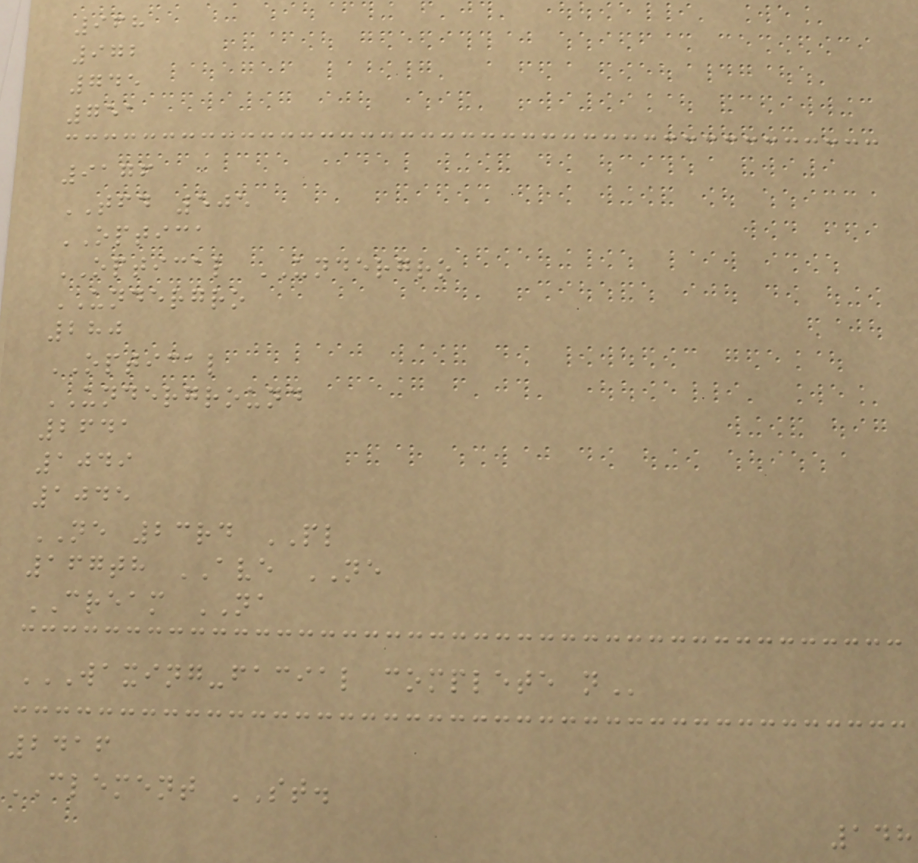968
972
745
751
9176
TFD 505
OPTICA
OPTICAL UNDERGRO
UNDERGRO
280
OPTICAL
UNDERGROUND
2641
1049
1045
NE 23rd PL
167th AVE NE
CREAM NA
WAXING-FACIAL COMPLETE N
2416
CLEMENT ST.
148
